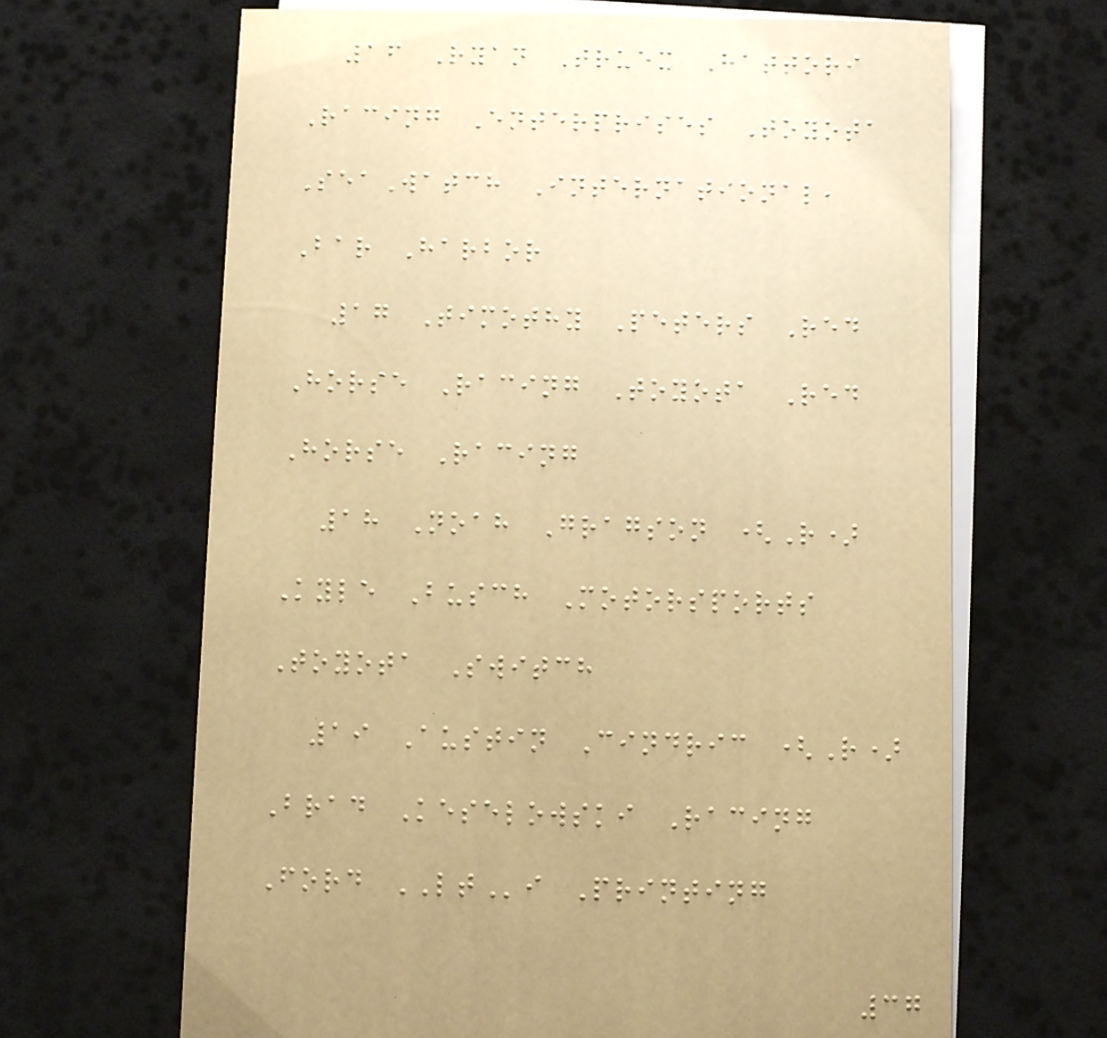16 Ryan Truex Hattori
Racing Enterprises Toyota
SeaWatch International,
Bar Harbor
17 Timothy Peters Red
Horse Racing Toyota Red
Horse Racing
18 Noah Gragson (R)
Kyle Busch Motorsports
Toyota Switch
19 Austin Cindric (R)
Brad Keselowski Racing
Ford LTi Printing
37
